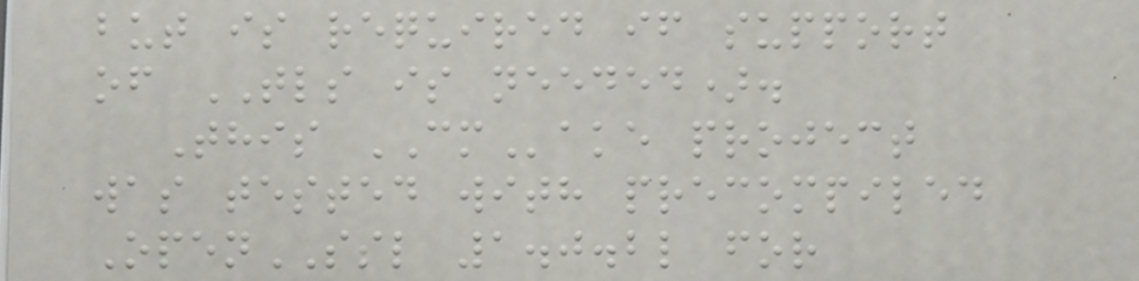but is required if support
of TLS is needed).
This CMake project
was tested with precompiled
OpenSSL 1.0.2l for
